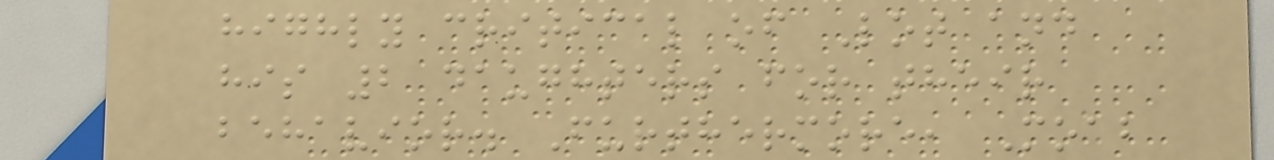highly critical of Lot and
his 2 daughters for their
behavior. Furthermore, Moab
